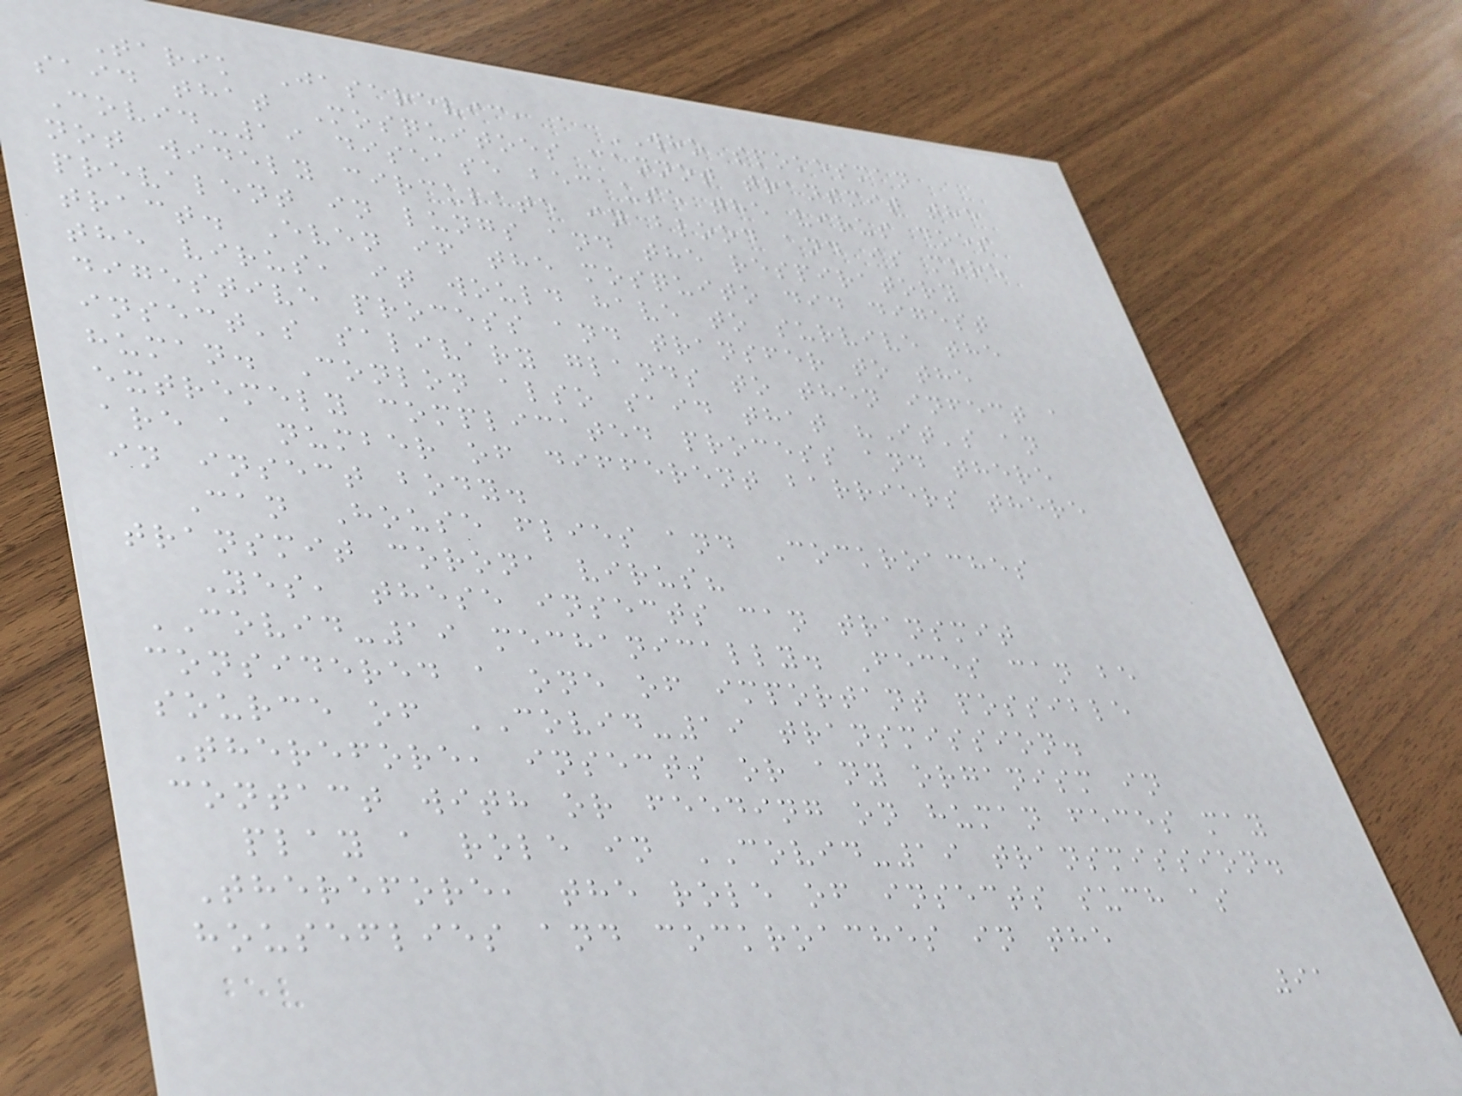Tarik Jasarevic, a WHO spokesman
said that Mosquitoes cannot transmit the
Covid-19 disease because the virus does
not widely circulate in blood and is more
prevalent in lungs and the respiratory
tract. Even if the mosquito did digest
the virus, it would have to survive the
digestive process and transfer to the
insect's salivary glands to then infect a
human. Conlon also said that "It's an
extremely complicated process and there
are a number of different barriers there
in insect body.
Can House flies and Cockroaches
transmit corona virus?
Yes, these insects can transmit
COVID-19 mechanically. Feces can be
considered a one of important possible
source of COVID-19 transmission.
Therefore, insects or any organism in
contact with or feeding on human feces may
play a role in COVID-19 transmission.
Therefore, the role of insects such as
houseflies and cockroaches in the
91
